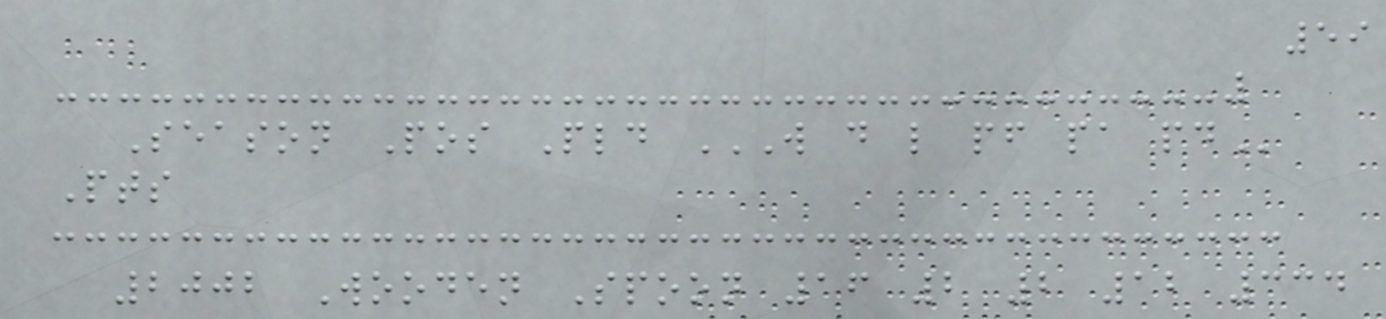59
Season Pos Pld W D L PF PA PD
Pts
2002 Wooden Spoon 16 2 2 12 334
